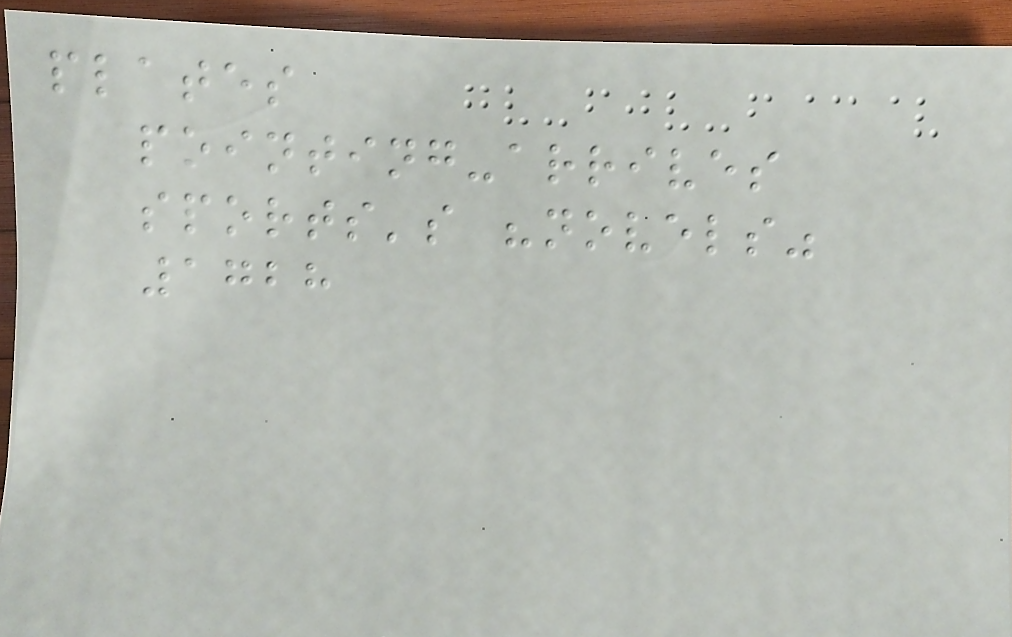plates
pointing-arrives
sports's "novels"
1728
